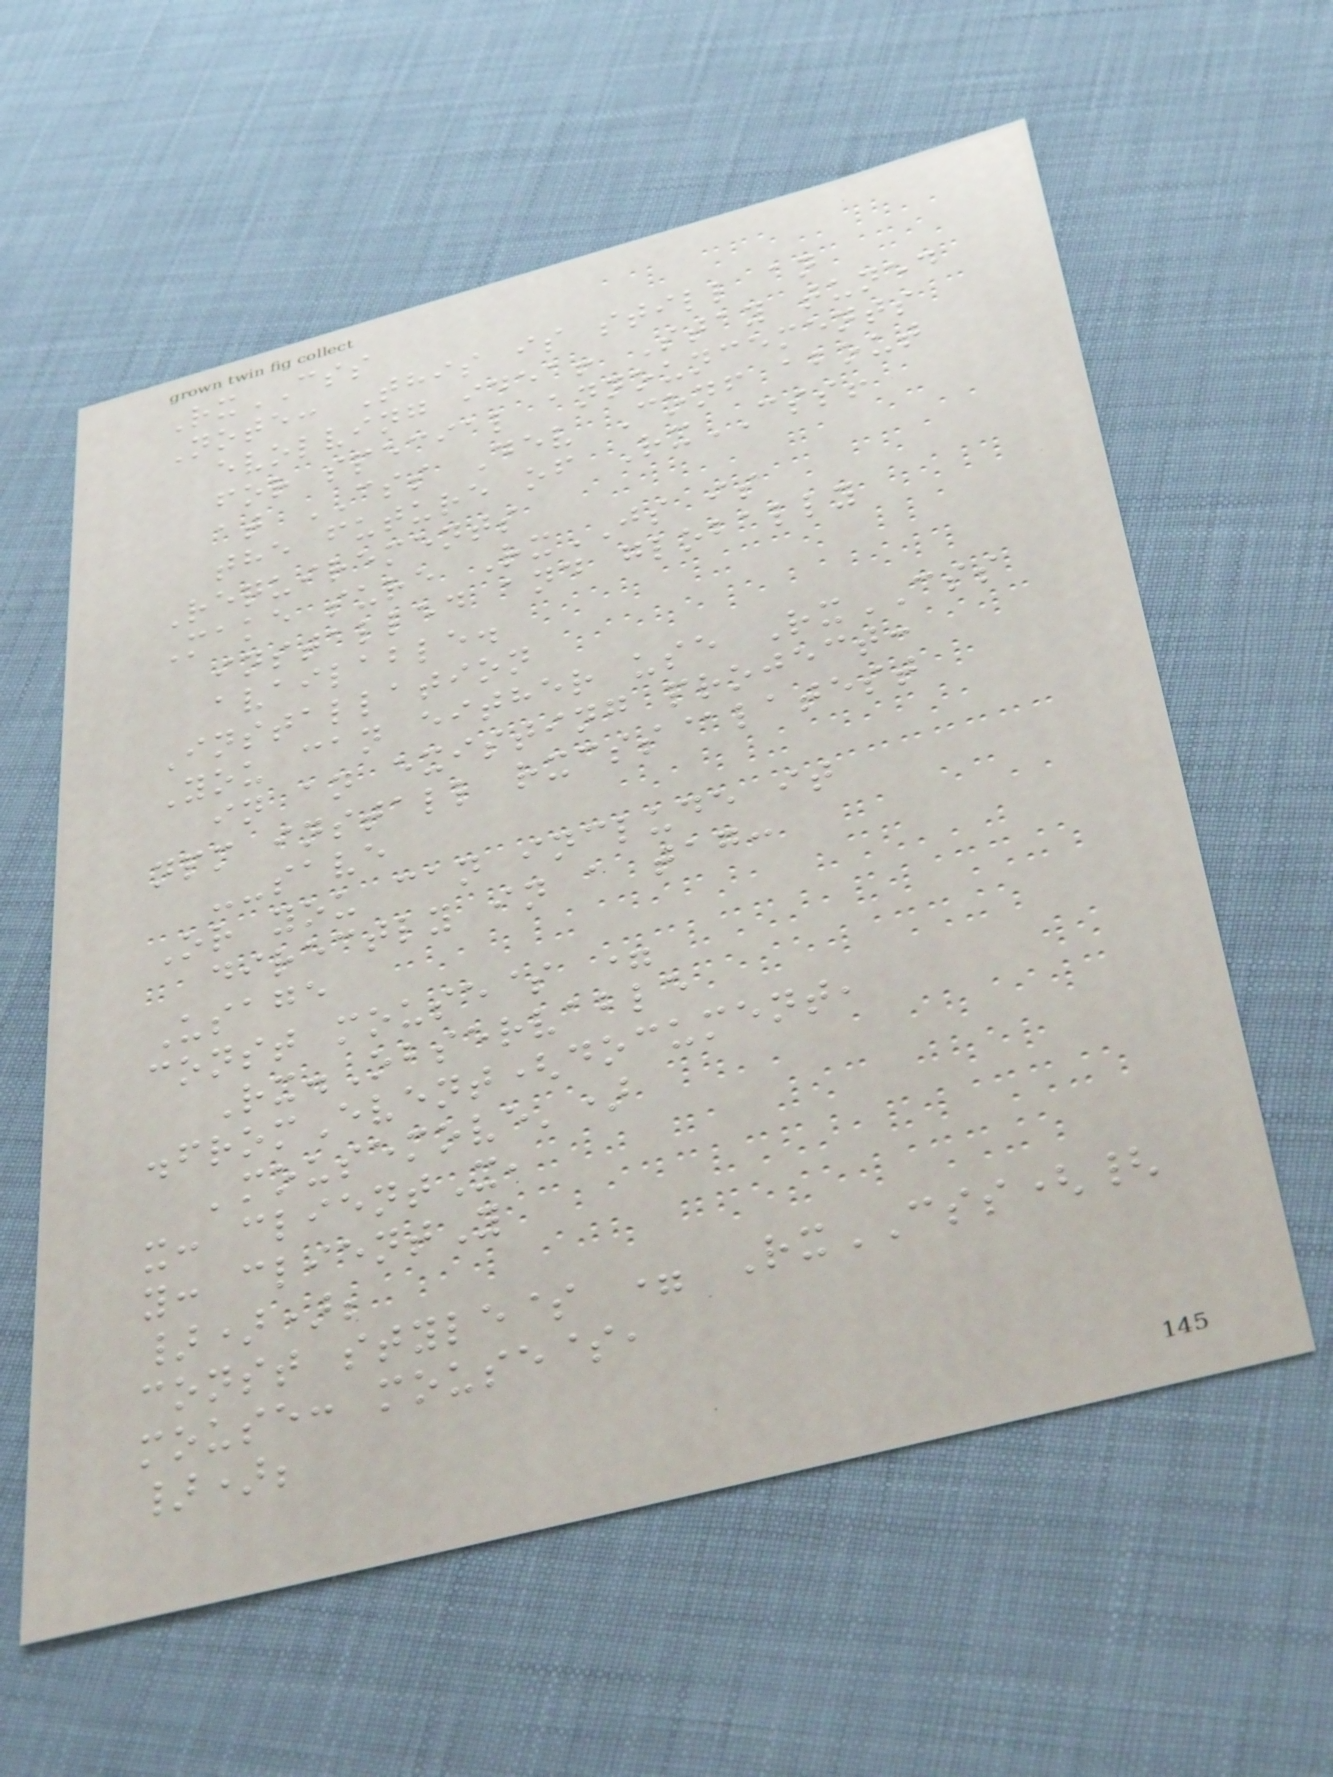RxCSS
Note: This is still an
evolving idea! Stay tuned
for special announcements
at CSS Dev Conf about
the future of RxCSS!
Requirements
Make sure RxJS is
installed and globally
available.
Installation
You can either use RxCSS
in an existing project:
npm install rxcss@latest
--save
Or you can include it
directly in a tag:
Usage
const mouse$ =
Rx.Observable
.fromEvent(document,
'mousemove')
x: clientX,
y: clientY
}));
const style$ = RxCSS({
mouse: mouse$,
});
